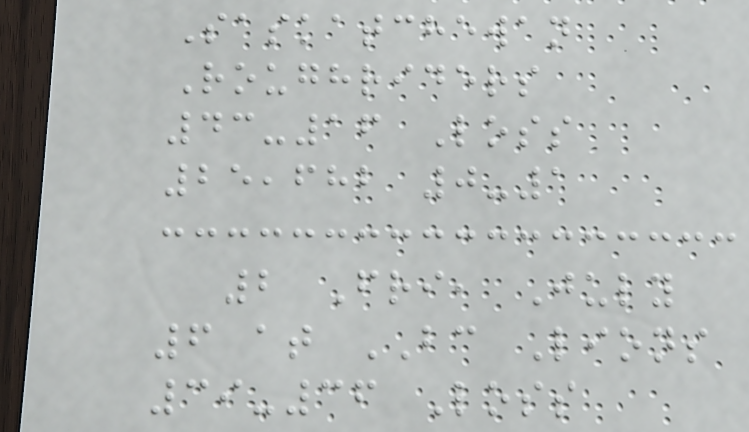Saskatchewan
Roughriders
43-16 Loss
25,682 0-1
2 Fri, July
6 at BC Lions
39-36 Loss
